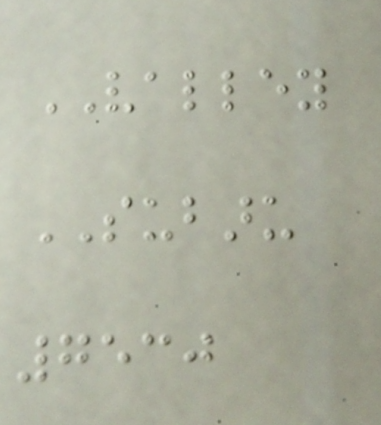VALLEY
SUBARU
7530
